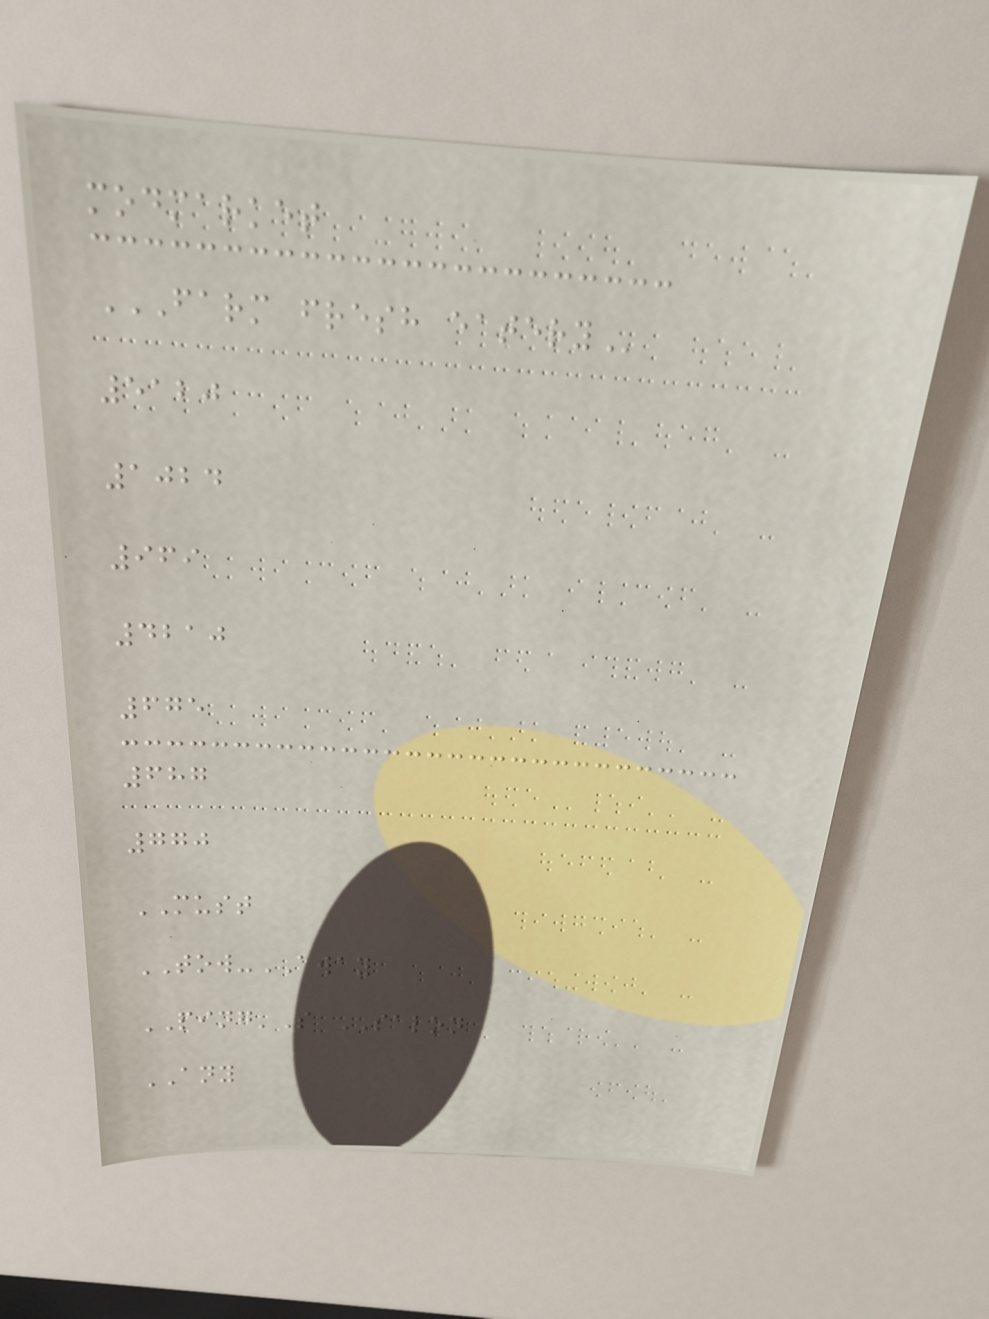modmarket
FARM FRESH EATERY
5120
1024
969
4210
675
687
770
MUST
TOW-AWAY
PING'S SALON
ANY
